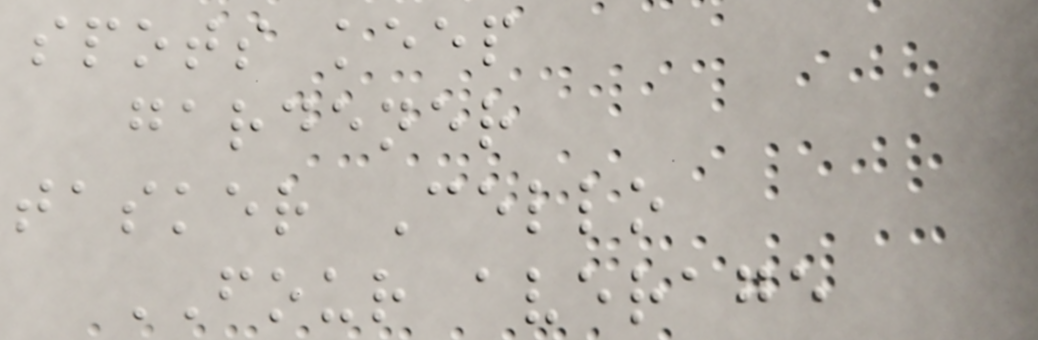spots keep
gardener
tasker Cello
FOUR average
